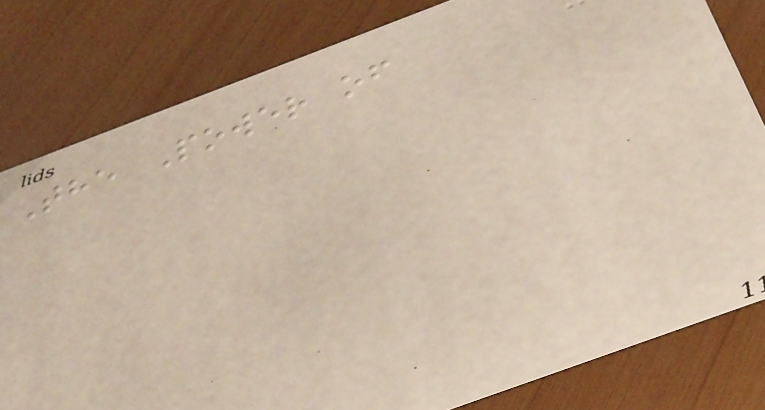The Power of
